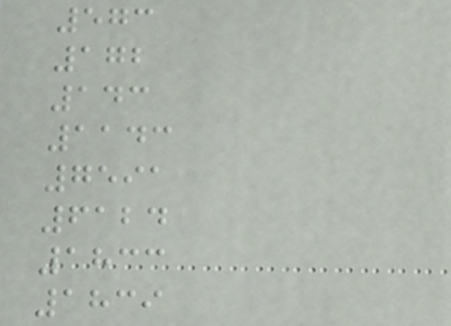573
172
143
1143
7591
6124
1833
1839
